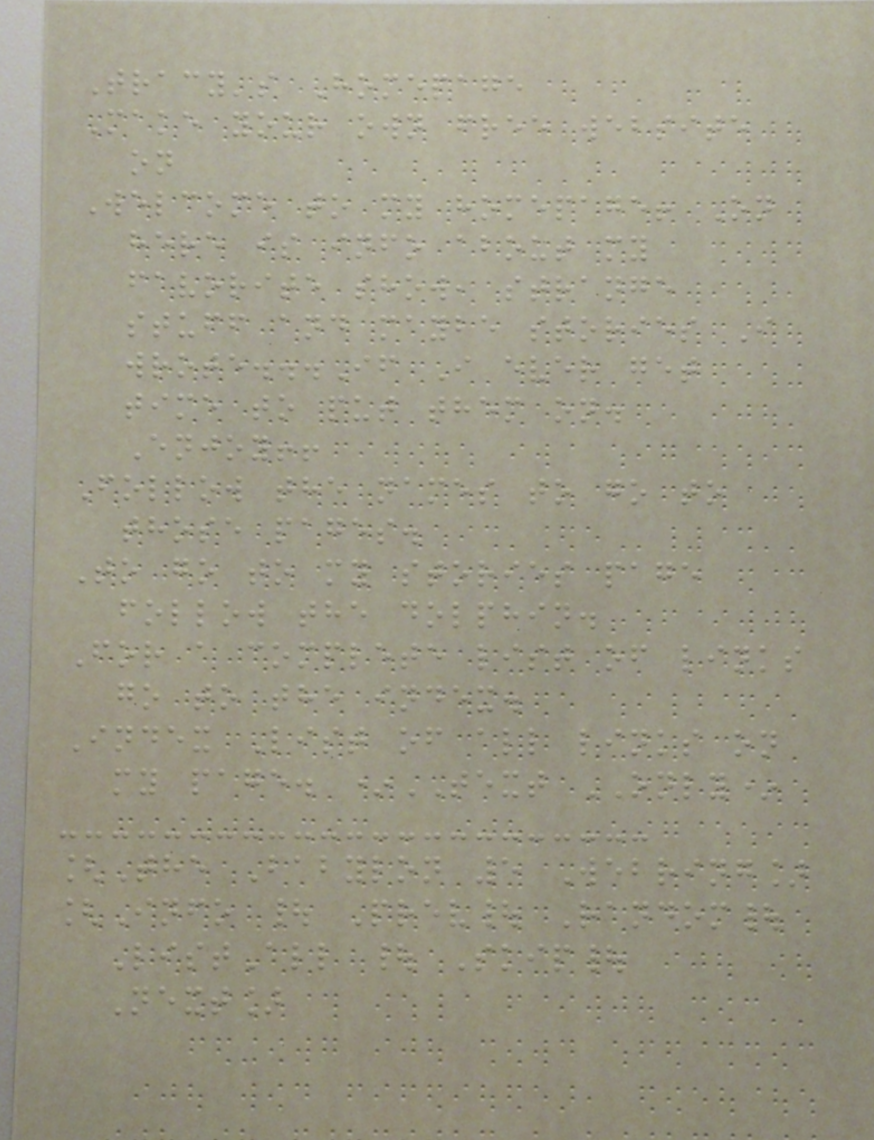Tracy's Homepage
Make your own free website
on
Welcome to my homepage! On
here is info about my
favorite show, strange
stuff and maybe stories I
wrote...If I ever get
time to put them on.
Enjoy!!
Follow the names to go to
those pages.
To go to my stories page
follow the dolphin.
For a complete list of links
go to the index.
Index List of all links on
my page. *TEXT ONLY*
[The Babylon 5 Webring]
[Info | Prev| Random|
ListAll | Skip|
Next]
